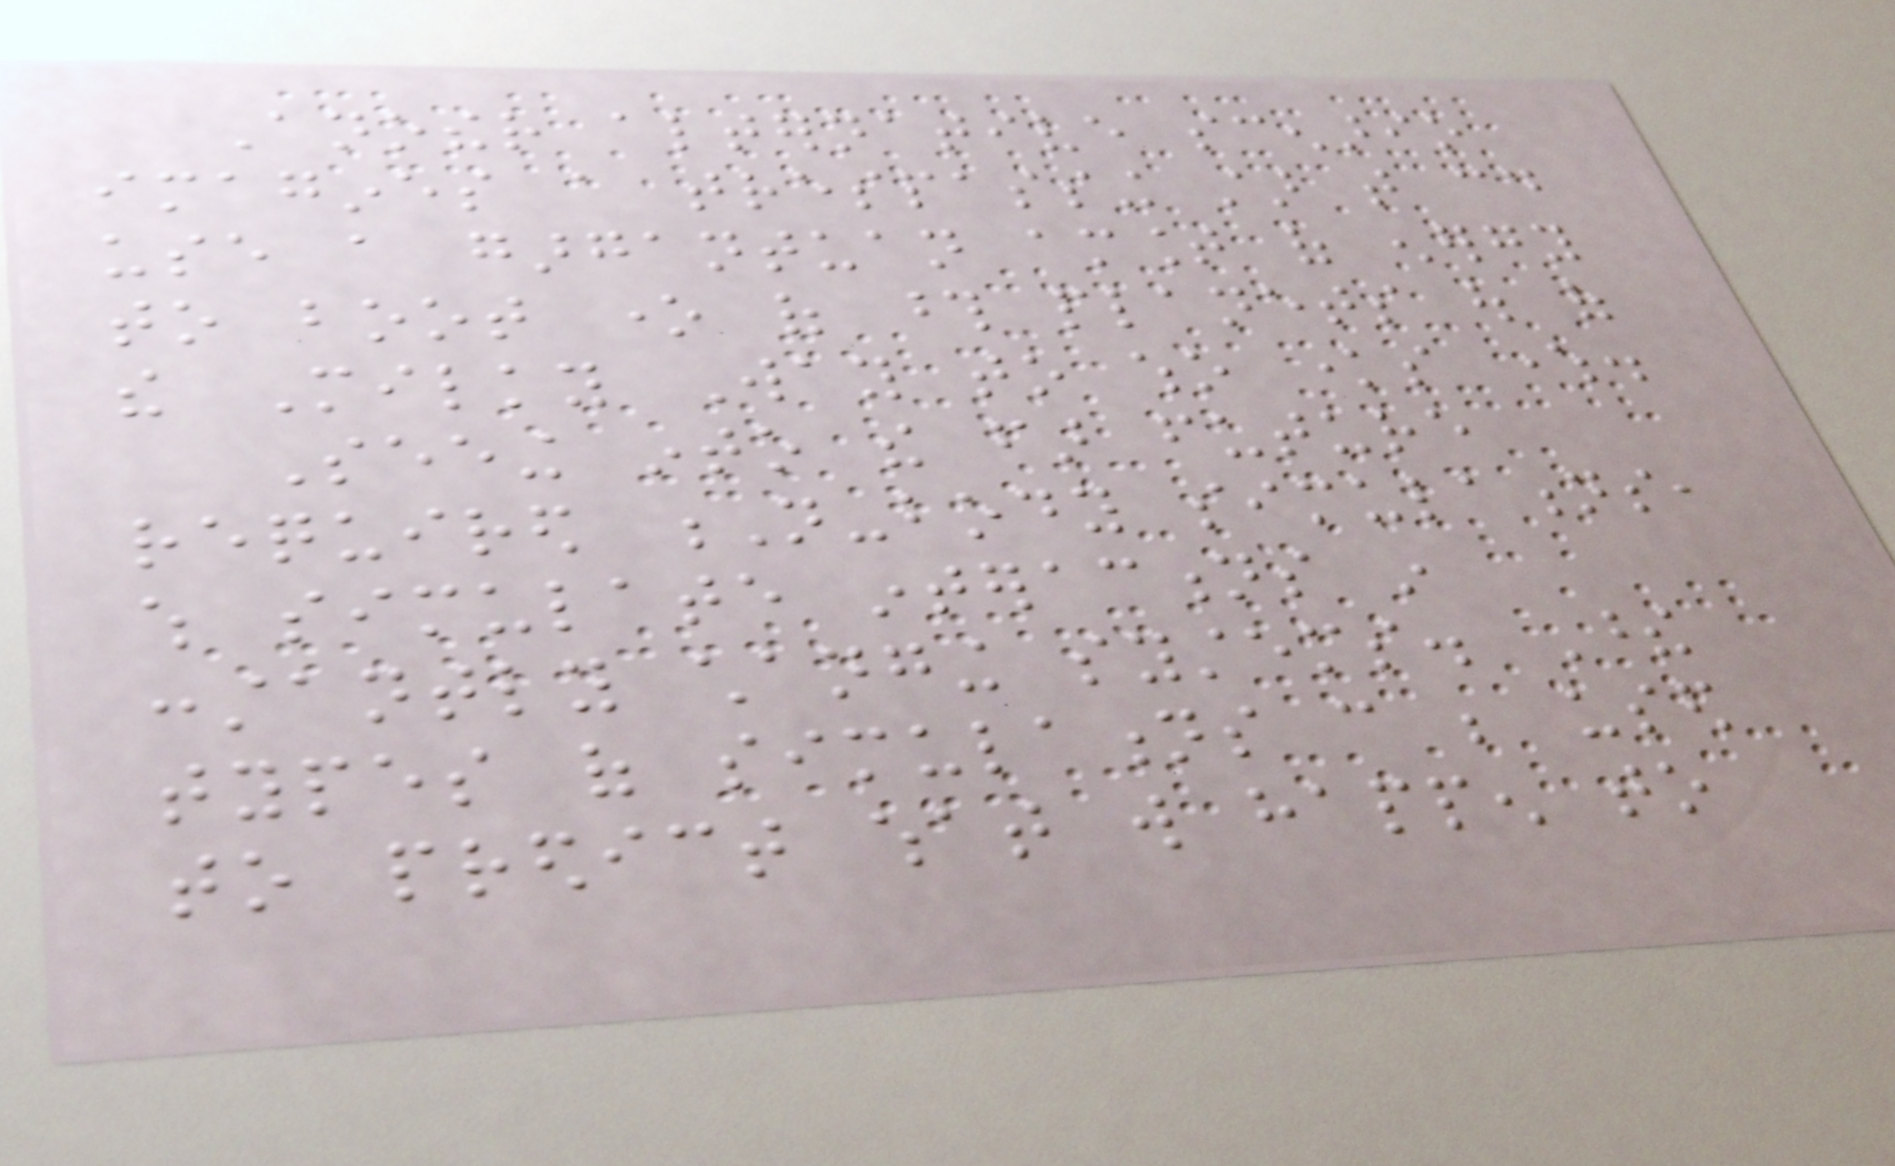Another alternative scenario
imagines a trespassing star that could
use a gargantuan amount of energy
to boot one of those planets out of
the Milky Way to who knows where.
Seeing into the far future
required N-body simulations,
which simulate interactions in
constantly changing systems. These
types of simulations can be used
to predict what will happen to
